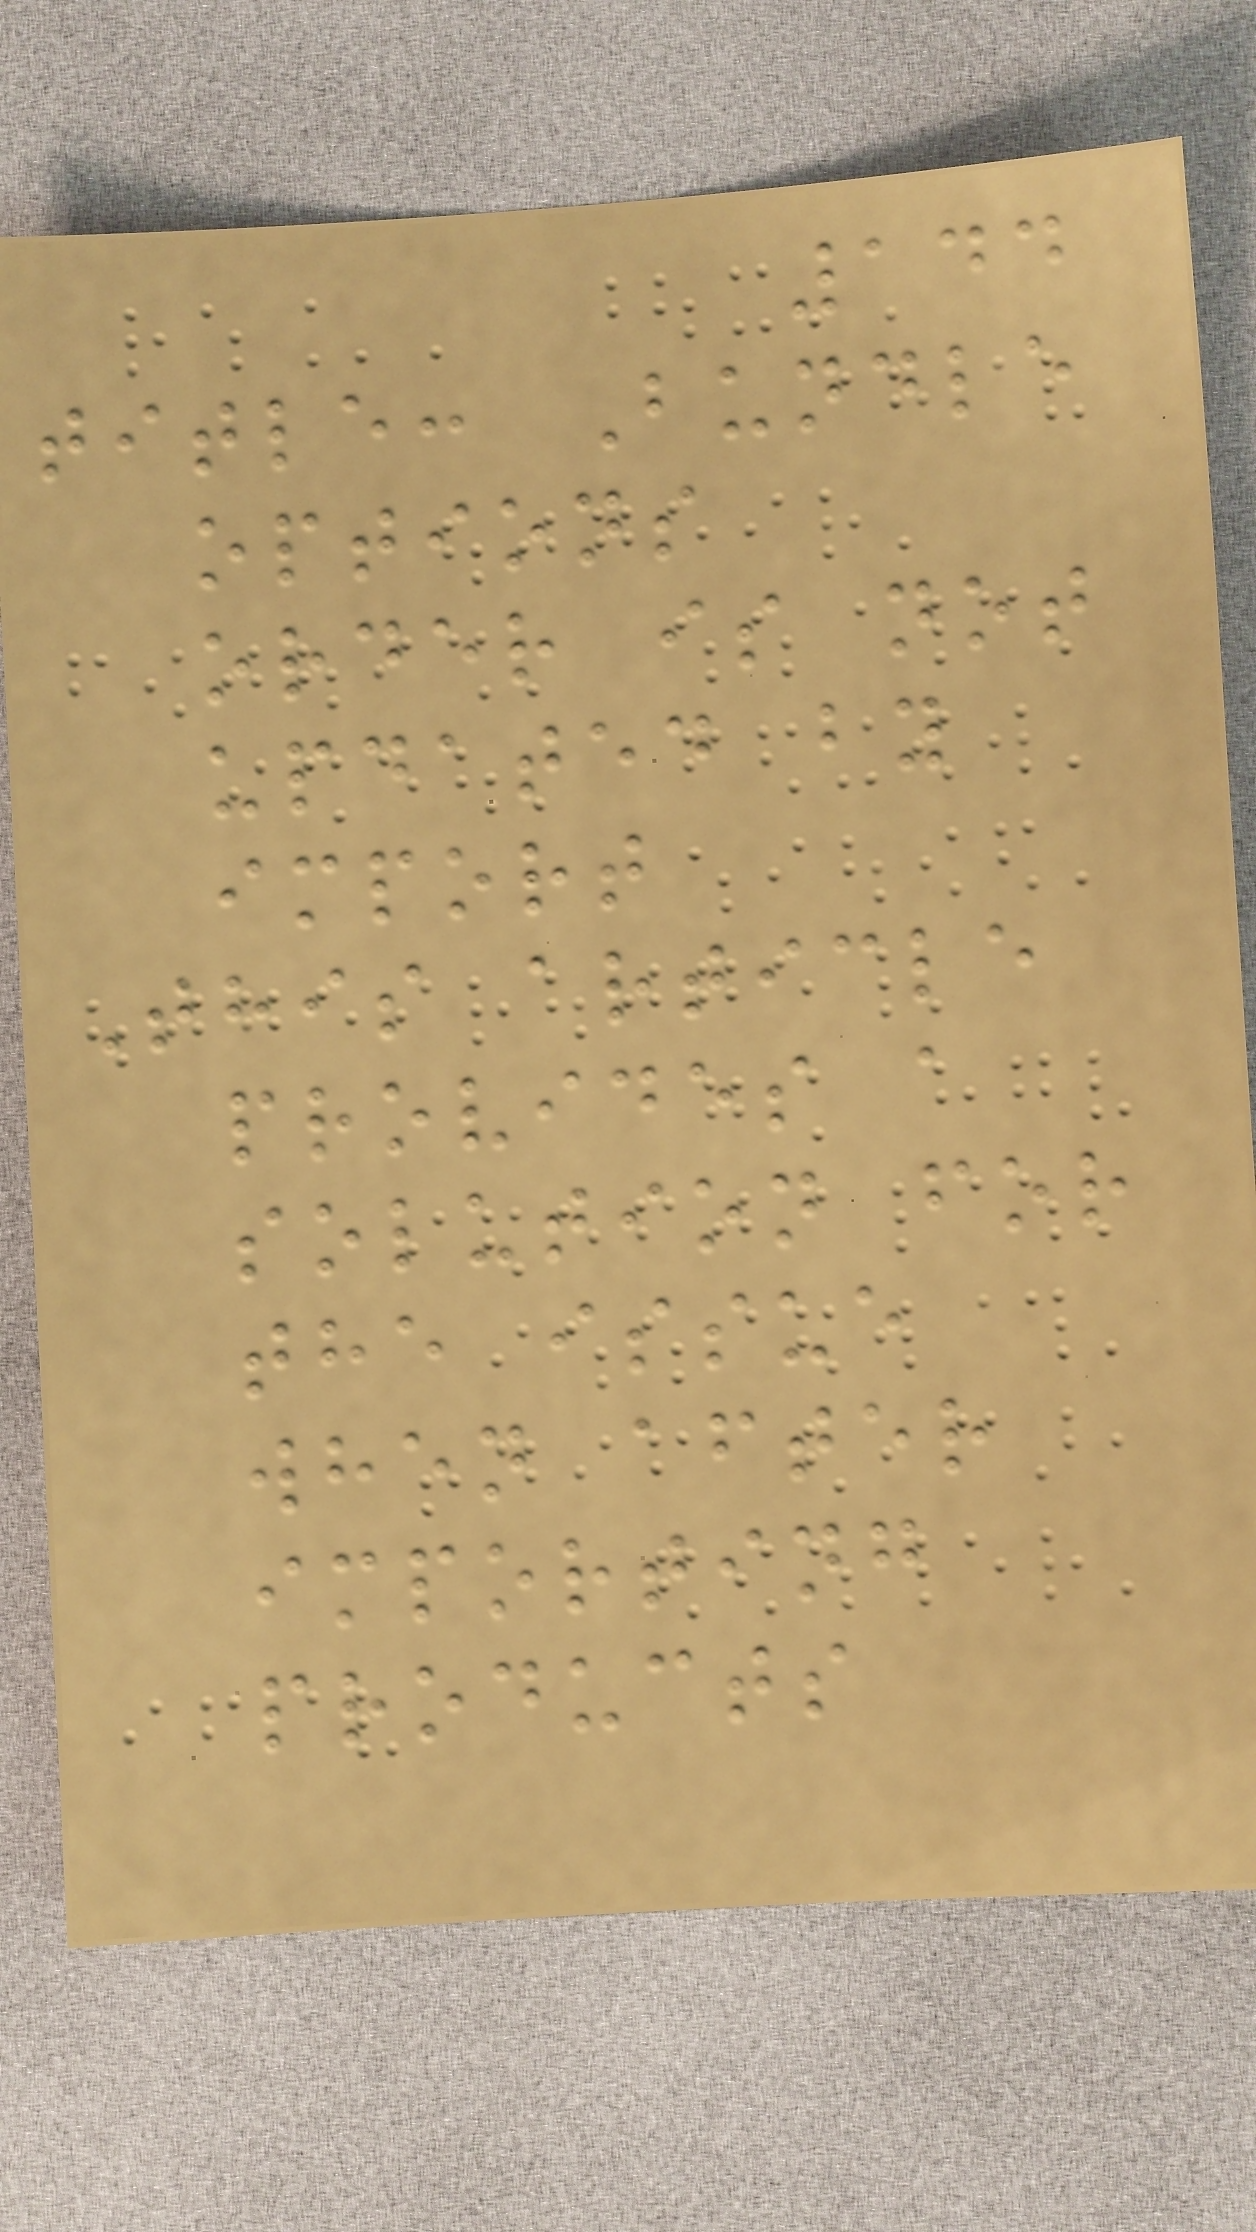144
title: Bundle
options
order is not
updated by
import
This article
provides a
solution for
the issue
when after
importing
products
